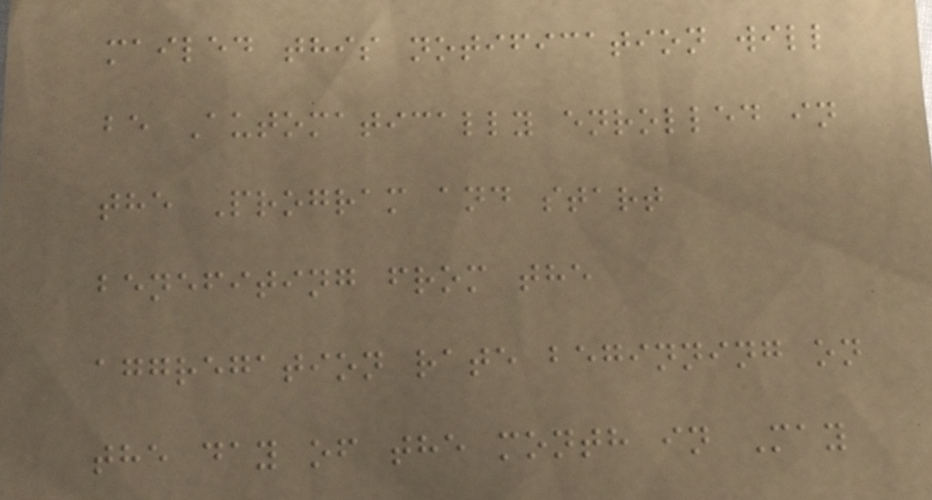mailed this notification will
be Automatically enrolled in
the Program and start
benefiting from the
aggregation rate beginning on
the day of the month in May
